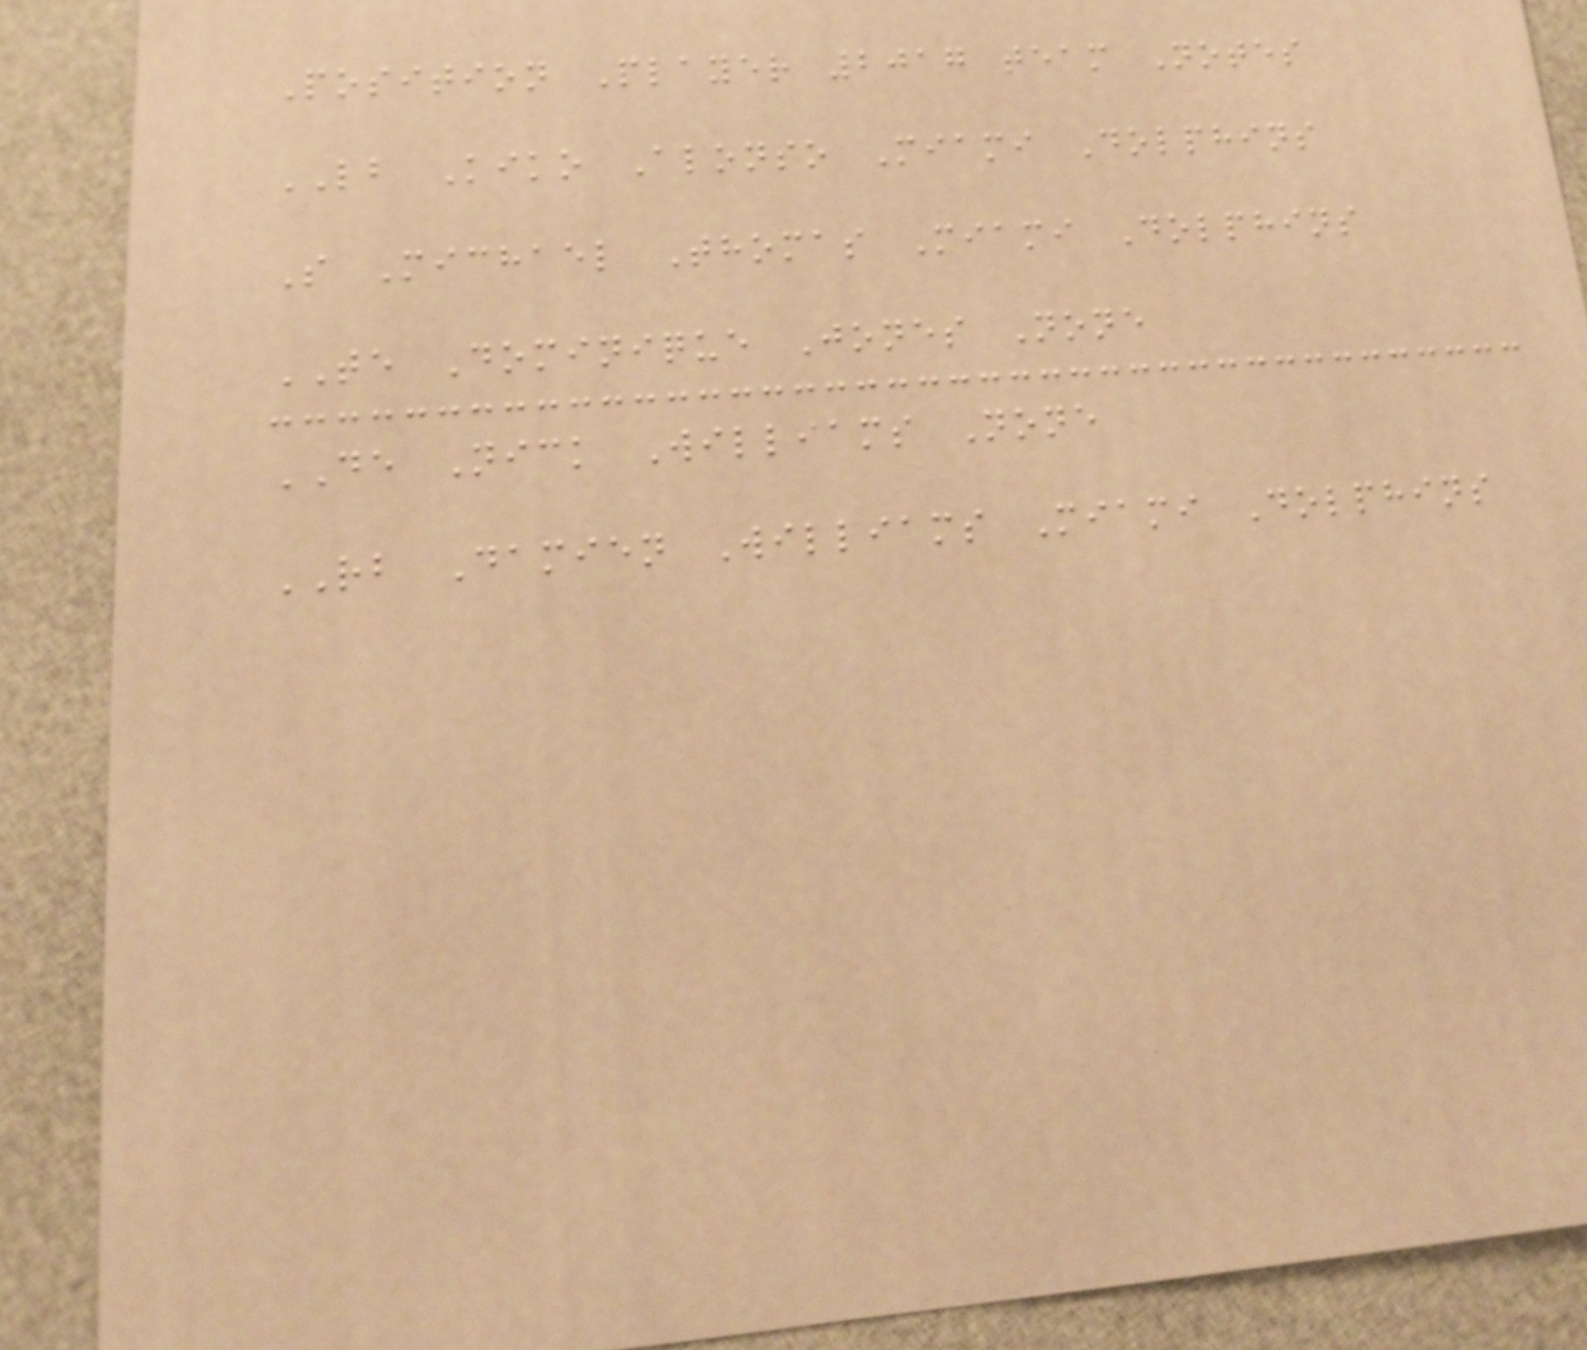Position Player 2017 team Notes
LB Kiko Alonso Miami Dolphins
S Michael Thomas Miami Dolphins
TE Dominique Jones None
DE Nick Williams None
RB Damien Williams Miami Dolphins
